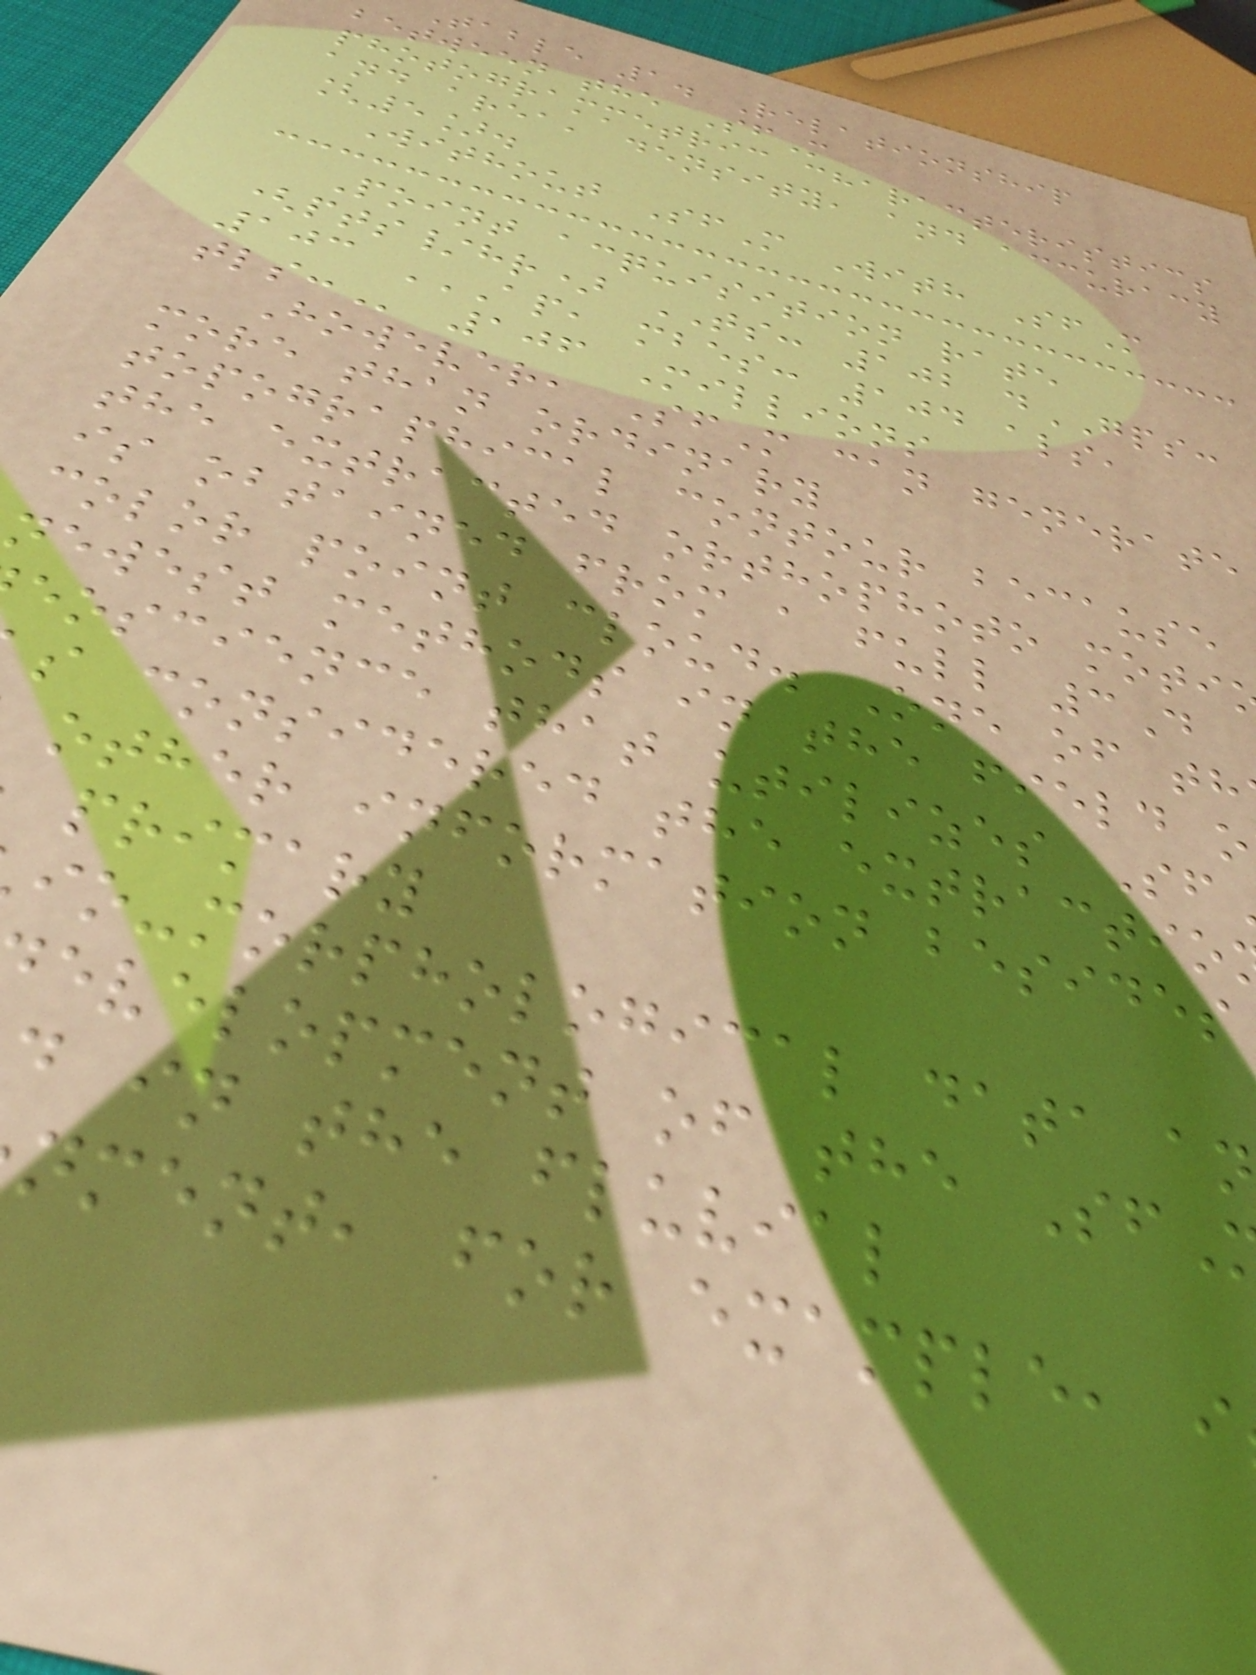Table 1. Relationship
between the SfM
photogrammetric characteristics
and area, density, and accuracy
[5].
Without SfM With SfM
Point acquisition rate
(pts/hr) TS: 102 dGPS:
103 AP, MBES: 104 ALS,
106 Millions
However, SfM can generate
more than ordinary
topographical contour because
the extracted orthophoto moti
is obtained from a full 3D
color point cloud. One of th
newest methods in the field o
eoscience that utilizes Sf
s considered the extractio
other information besides
primary
io-morphological data an
evelopment of the Sf
in the fluvial
nment, for example, i
